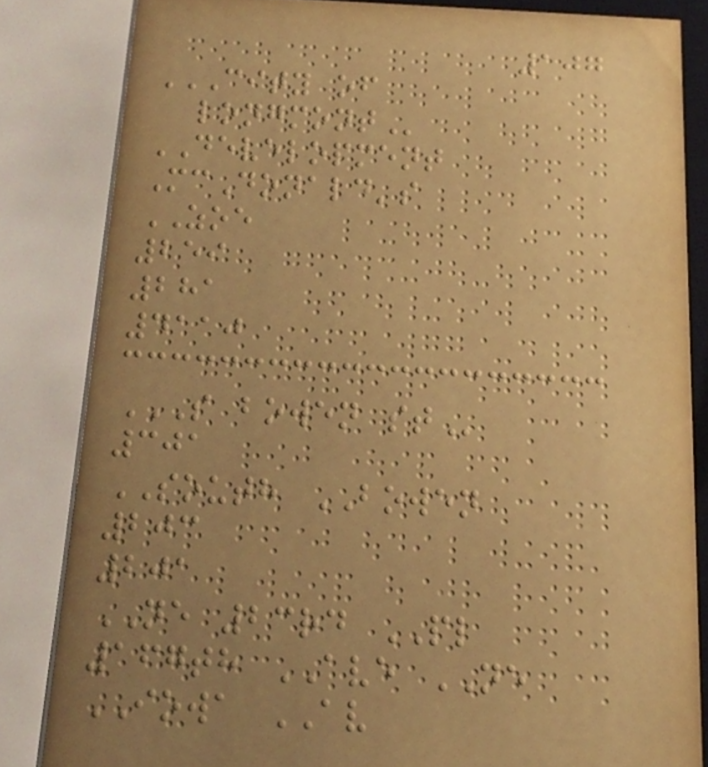107
CITY OF
LONGMONT
DEVELOPMENT
McDonald's
ZOE
259
281
4110
S BOWEN ST
301
SOUTH BOWEN
203
201
NE 23rd PL
167th AVE NE
IOWA AV
